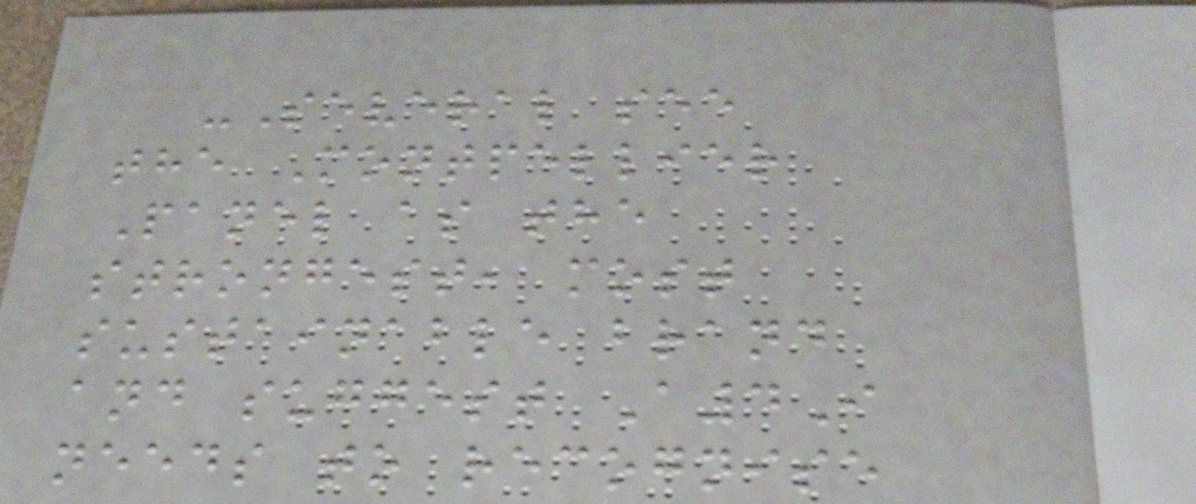-Several see
the Montpellier
Panel as the
strongest, most
sustainable brand
and suggest A4I
needs to recognise
